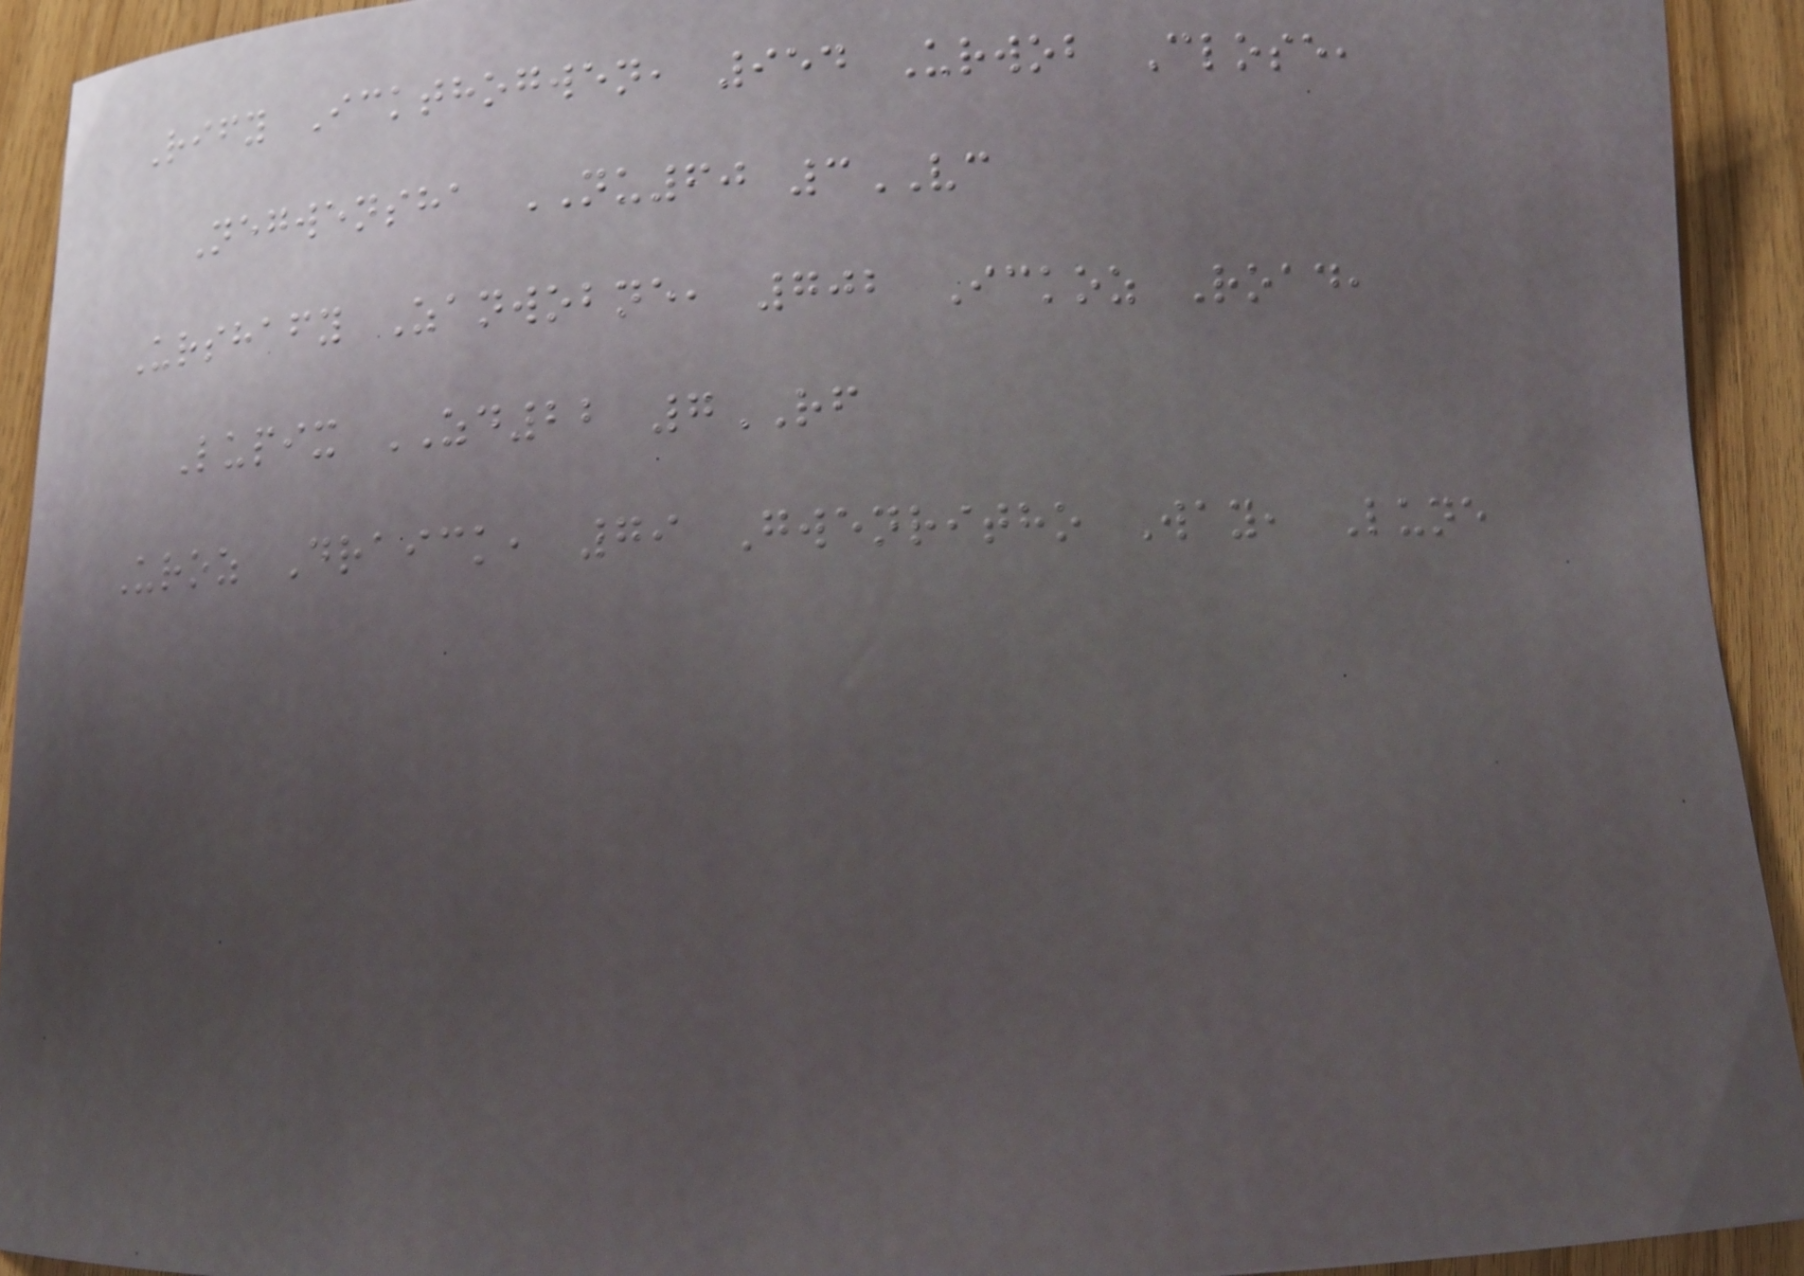Rify Ickthogwen, 954 Urwob Close,
Negwensha NU60 3VC
Urshafy Zanwobne, 702 Ickoz Road,
Lupix ZD22 7RF
Uroz Draick, 79 Gwenritho Way, Lune
